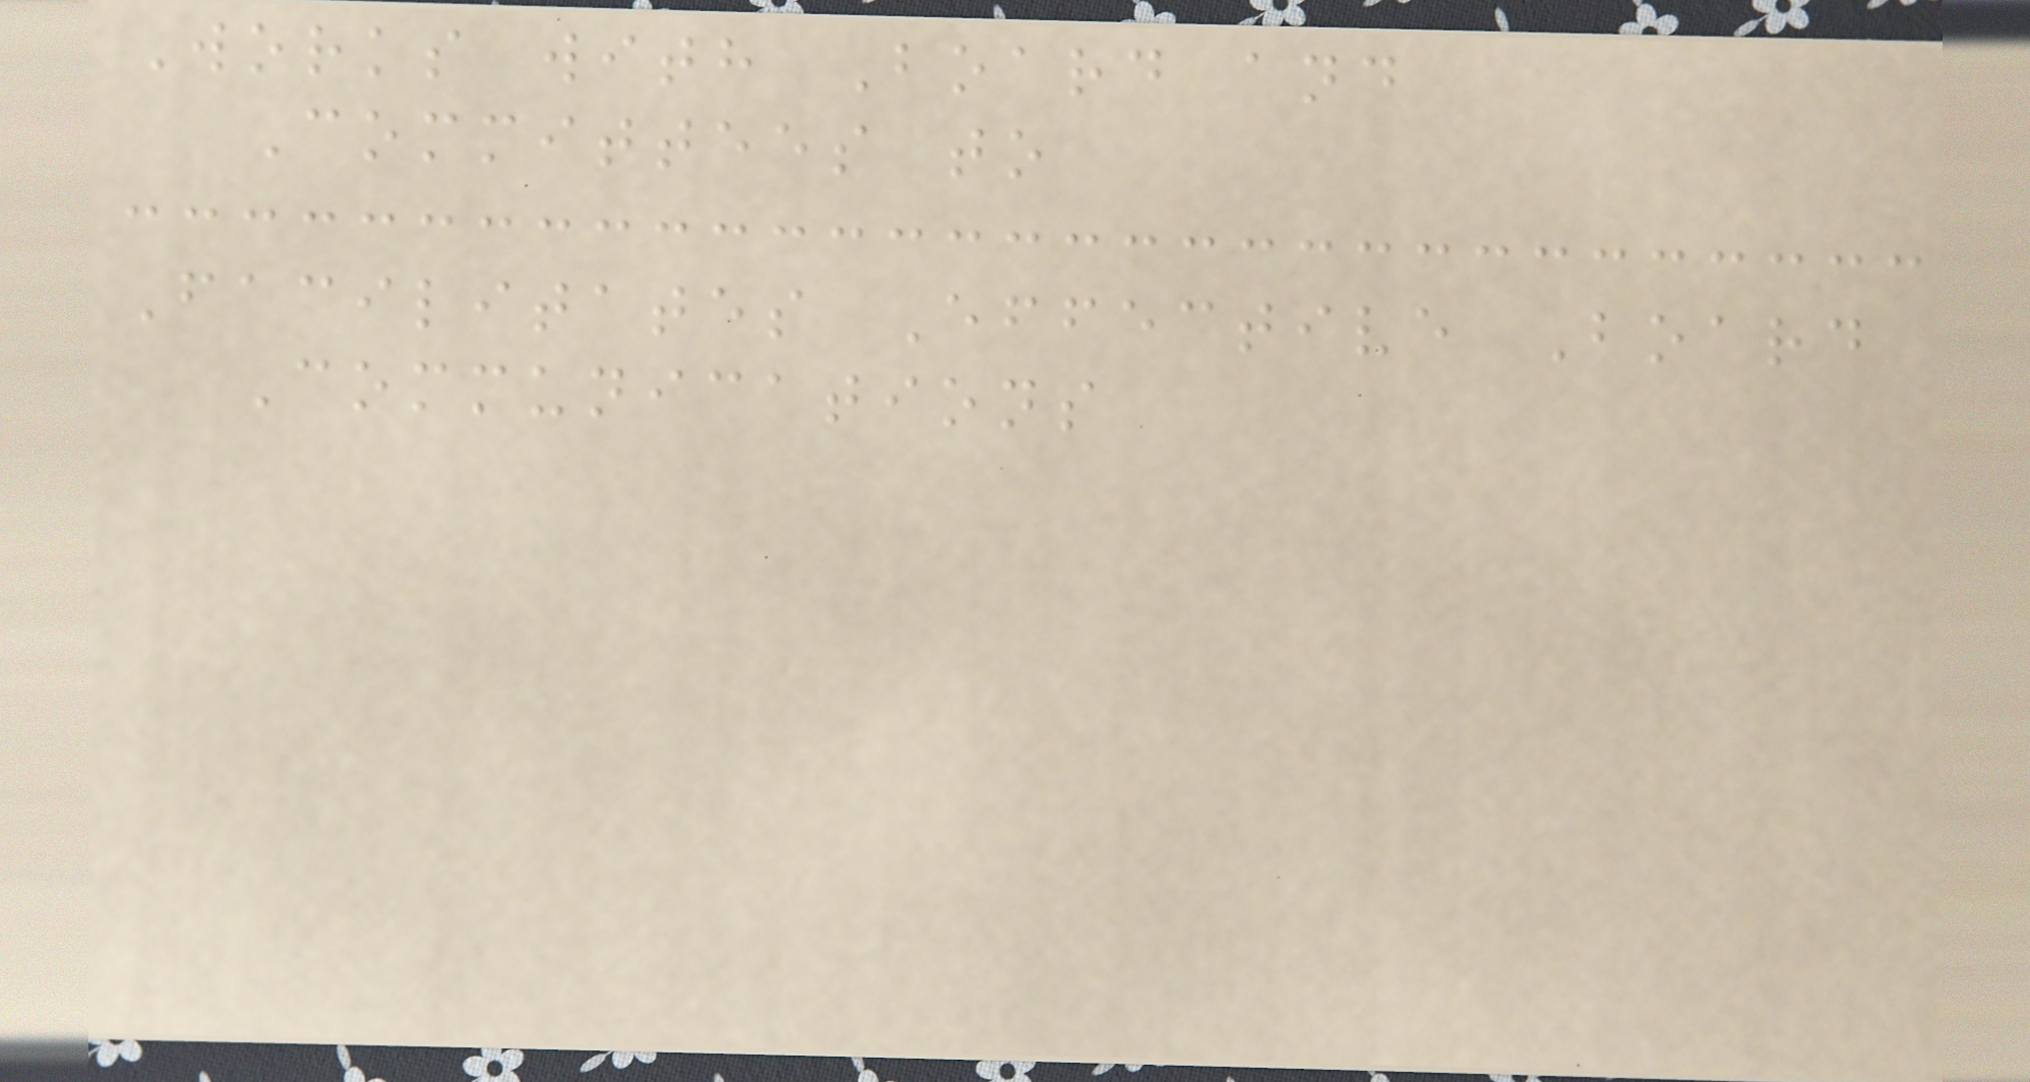Works with Board and
Committees to
Facilitates Effective Board
Communications
